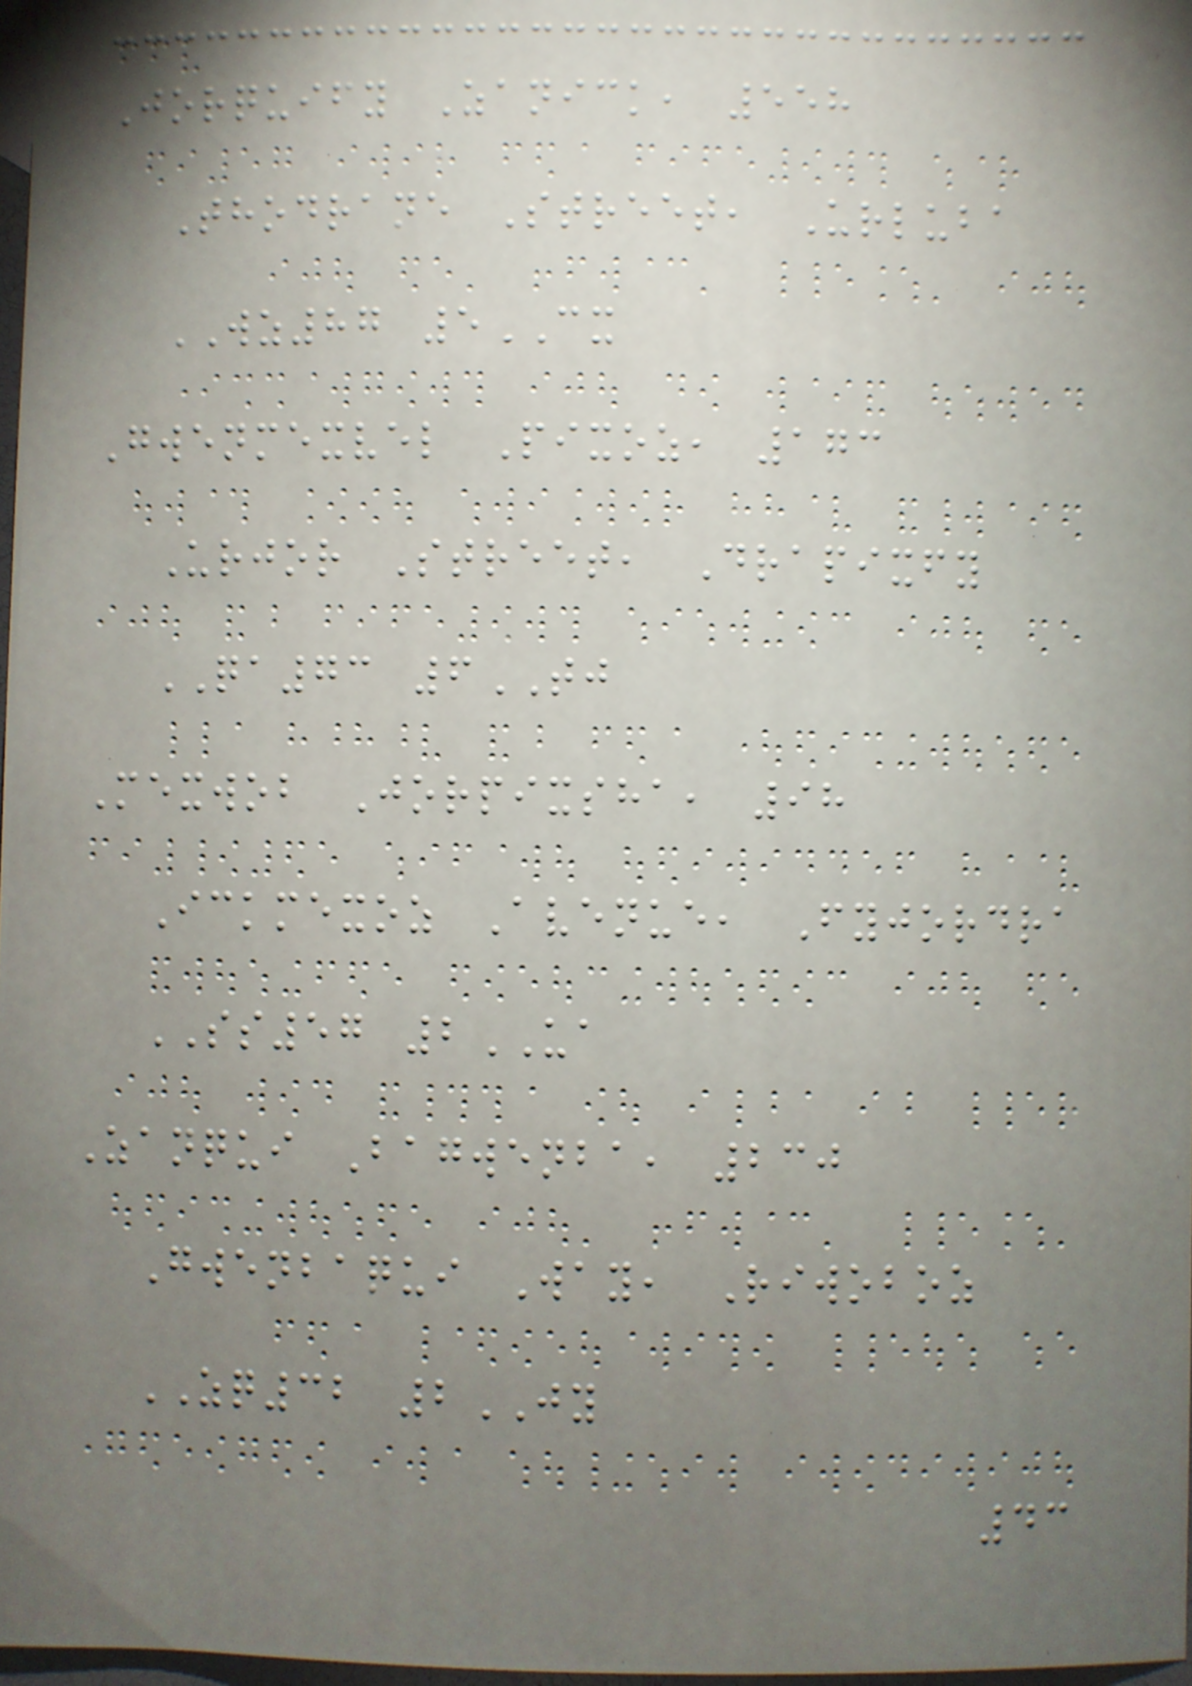Jorquify Zanick, 558
Thodrane Street, Urluba
WZ87 5CX
Gwenmexvel Pixoz, 173
Urjor Street, Drapixfy
QA73 6TJ
Mexwob Jorpixsha, 98
Ickmexoz Avenue, Fyjordra
SS57 2UA
Zanqui Bagwenba, 230
Gwenbaqui Way, Riwoboz
ZQ32 2JY
43
